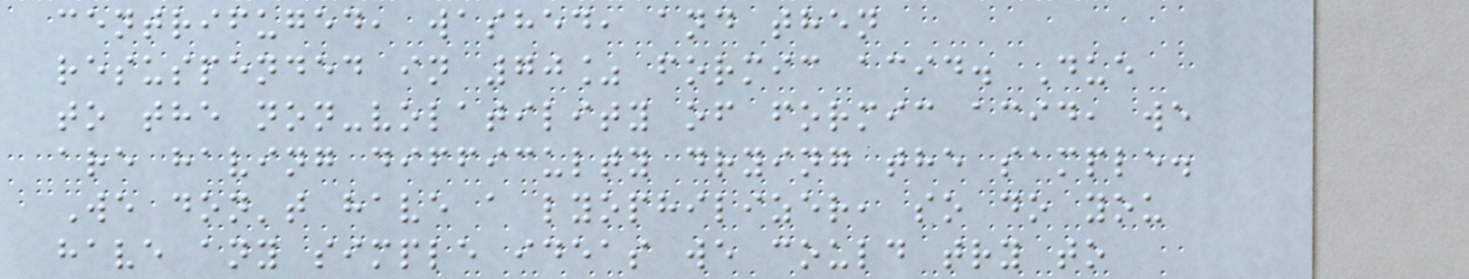centrifuged, washed, and then
resuspended in 70% formic acid. Due
to the non-volatility of formic acid, we
are having difficulty drying the sample.
We don't have a lyophilizer, so do you
have any simple ideas we could try to
